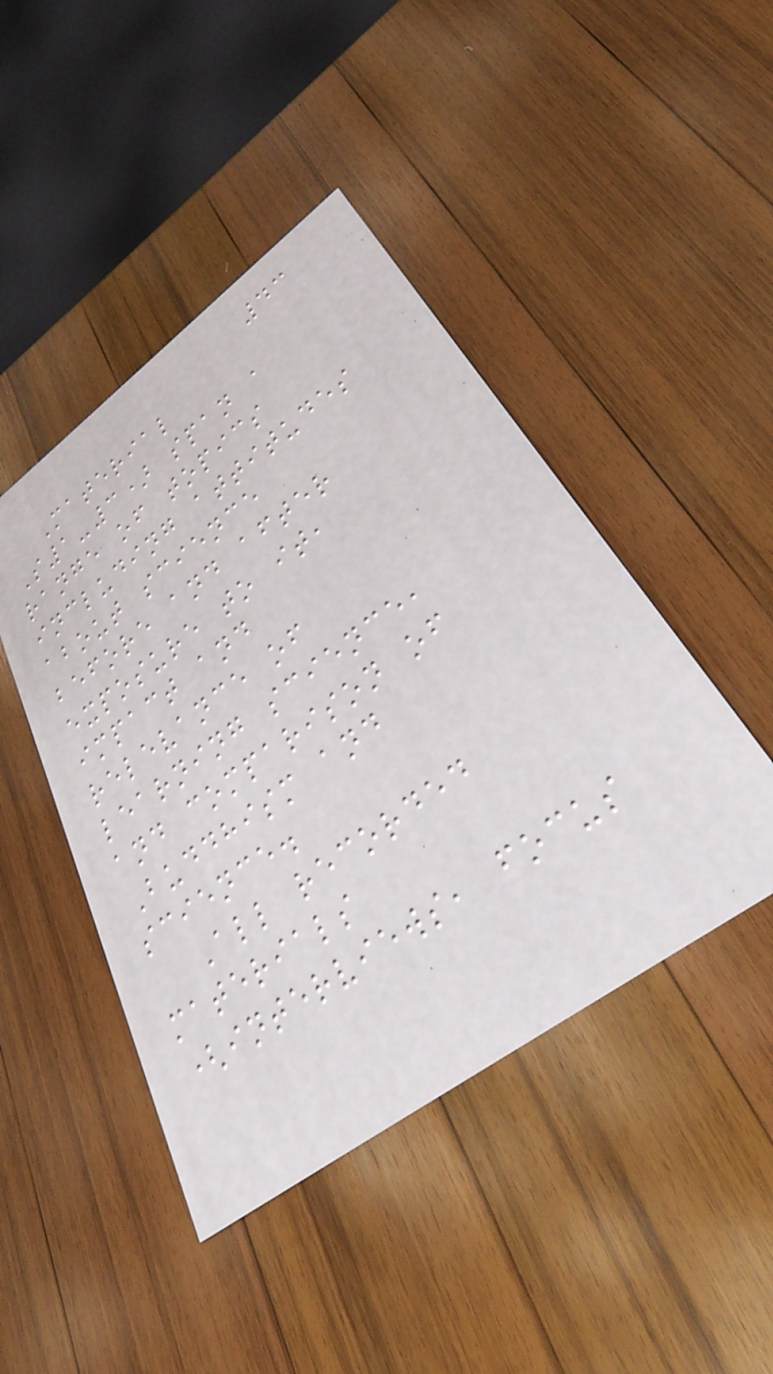43
Material
S1-3) span a
range of topics
including attitudes
about science
before and after
exposure to it,
impact and
relevance of
learning science,
and comparison of
Buddhism and
science.
All recorded
materials
(interviews, focus
